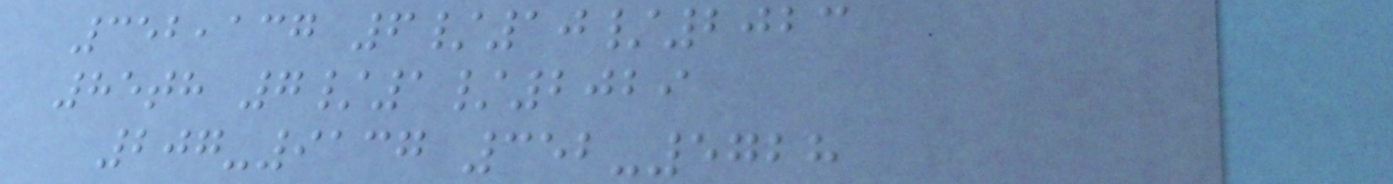352,137 6/10/2023
85th 7/1/2029
207-9137 352-5728
